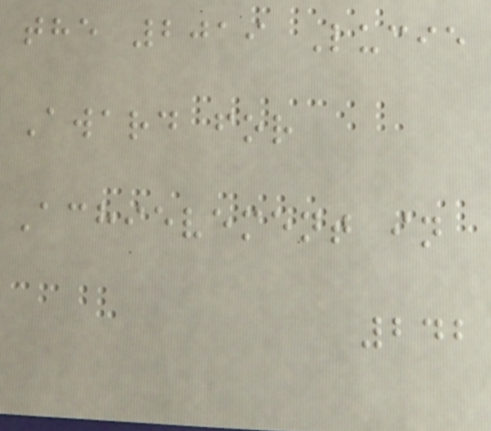the 2019 Lucie
Award for
Achievement in
242
